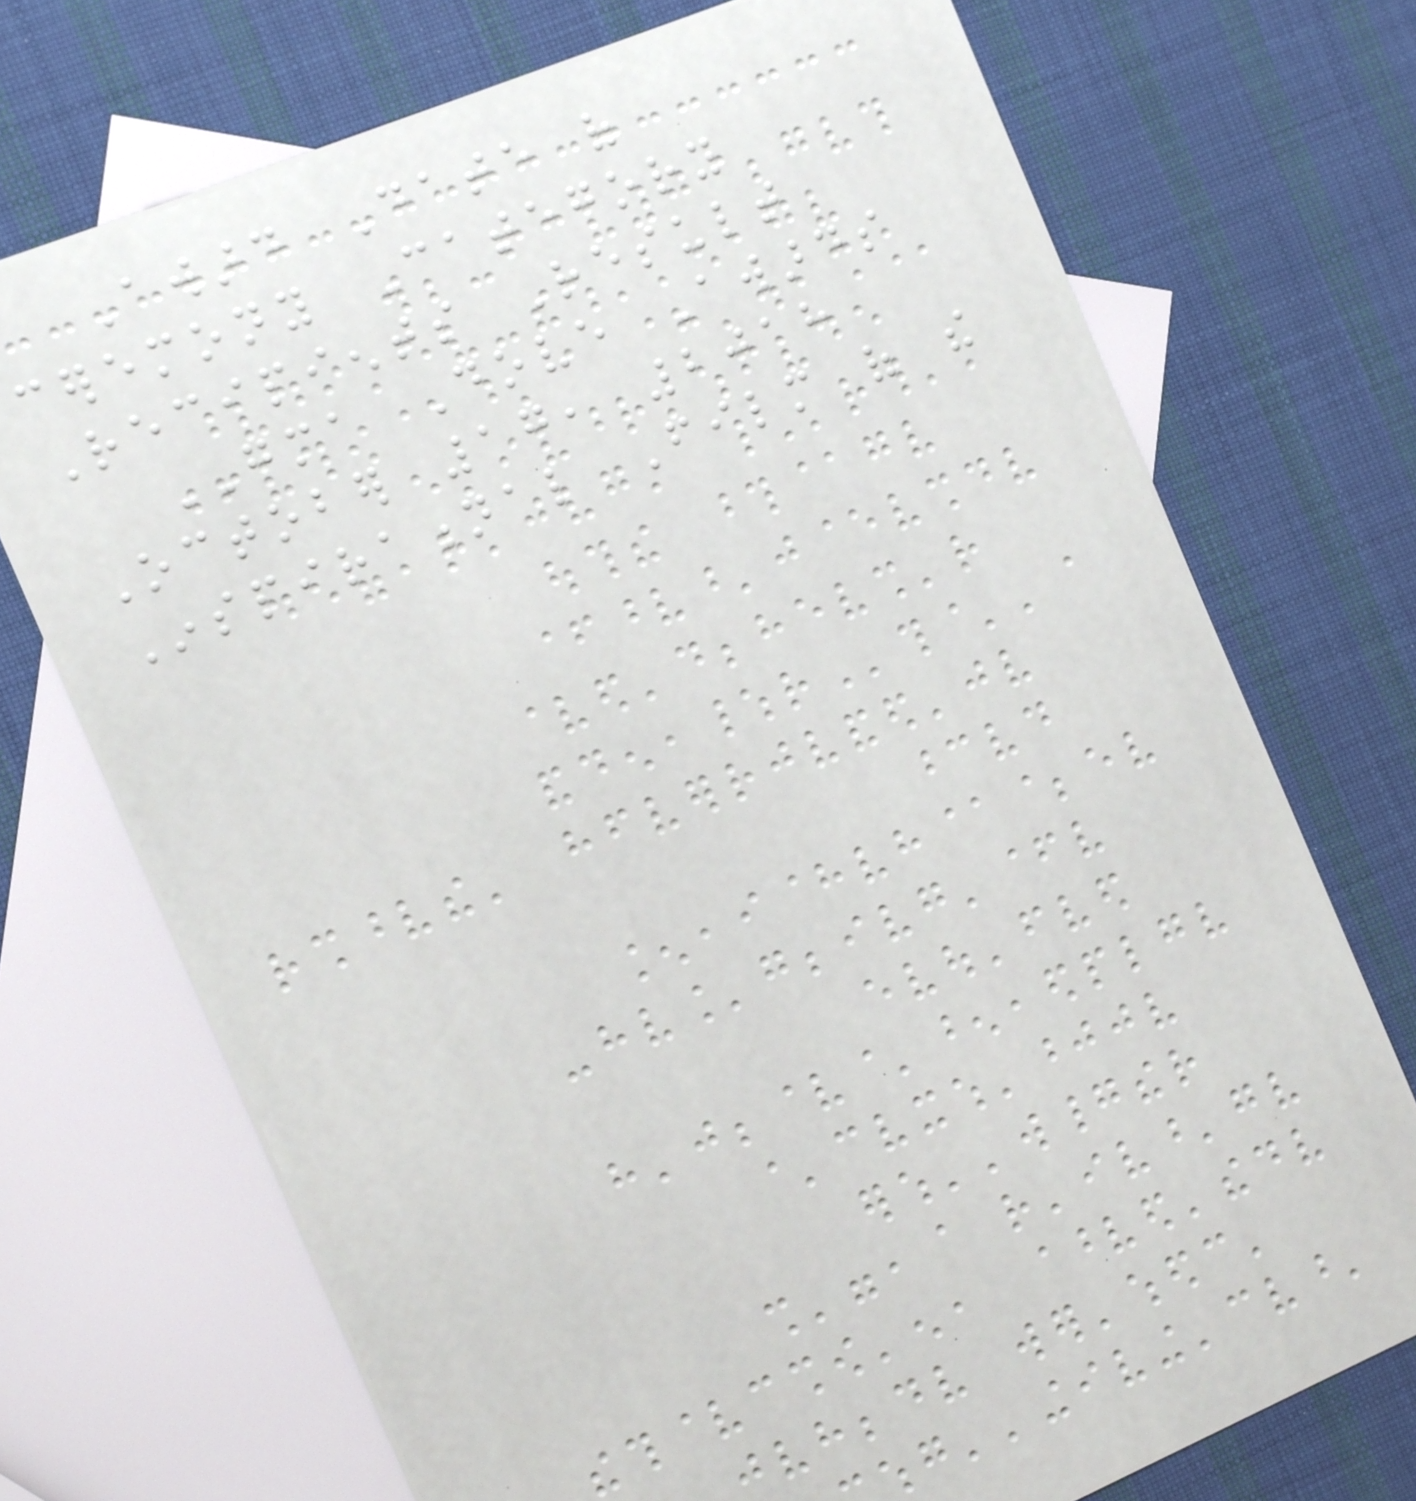Award Date of
ceremony Category
Recipients Result
GMA Dove Awards
October 17, 2018
Inspirational Film of the
